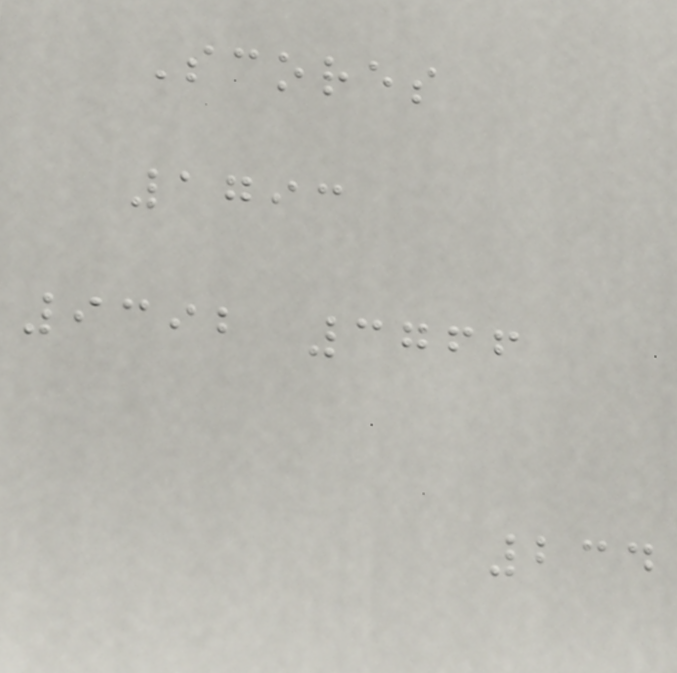Scores
1793
9392 3766
234
